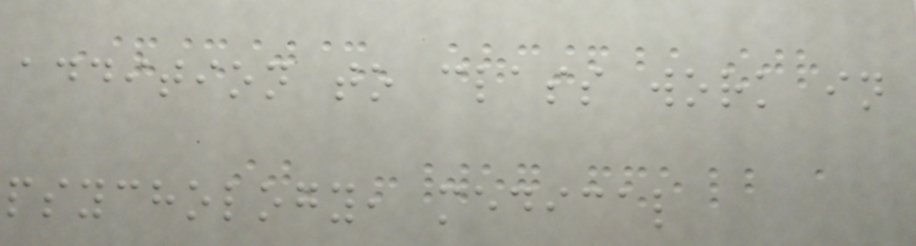addition to class work in
psychology, medical
